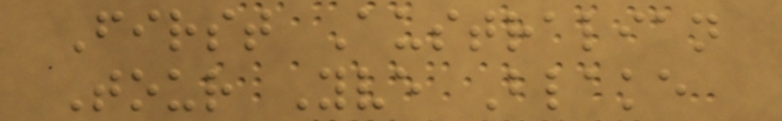First Australian
Tour Yve Blake
